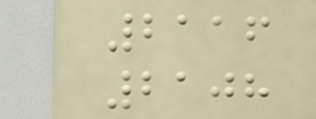2116
2108
